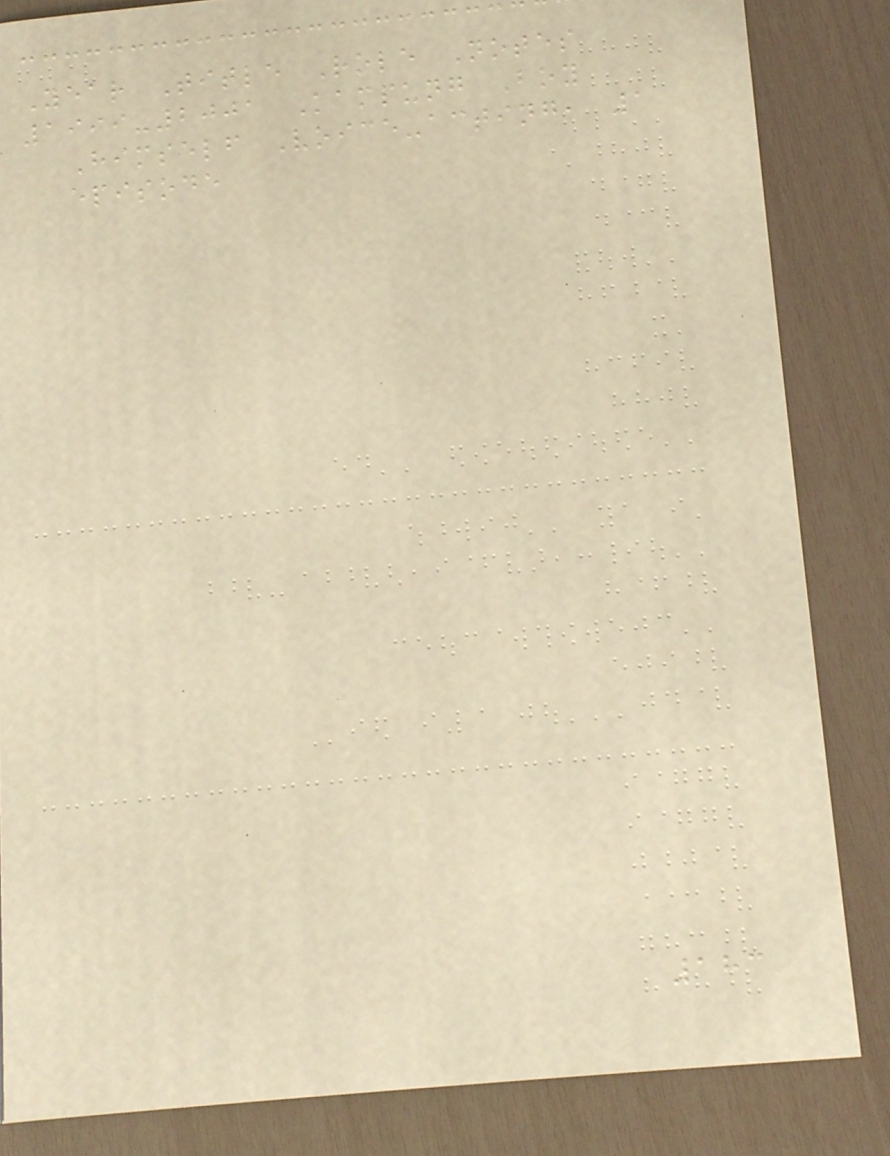Year Title Role Notes
1999-2001 Kampung Boy
Himself Voice-acting, 1
episode
183
